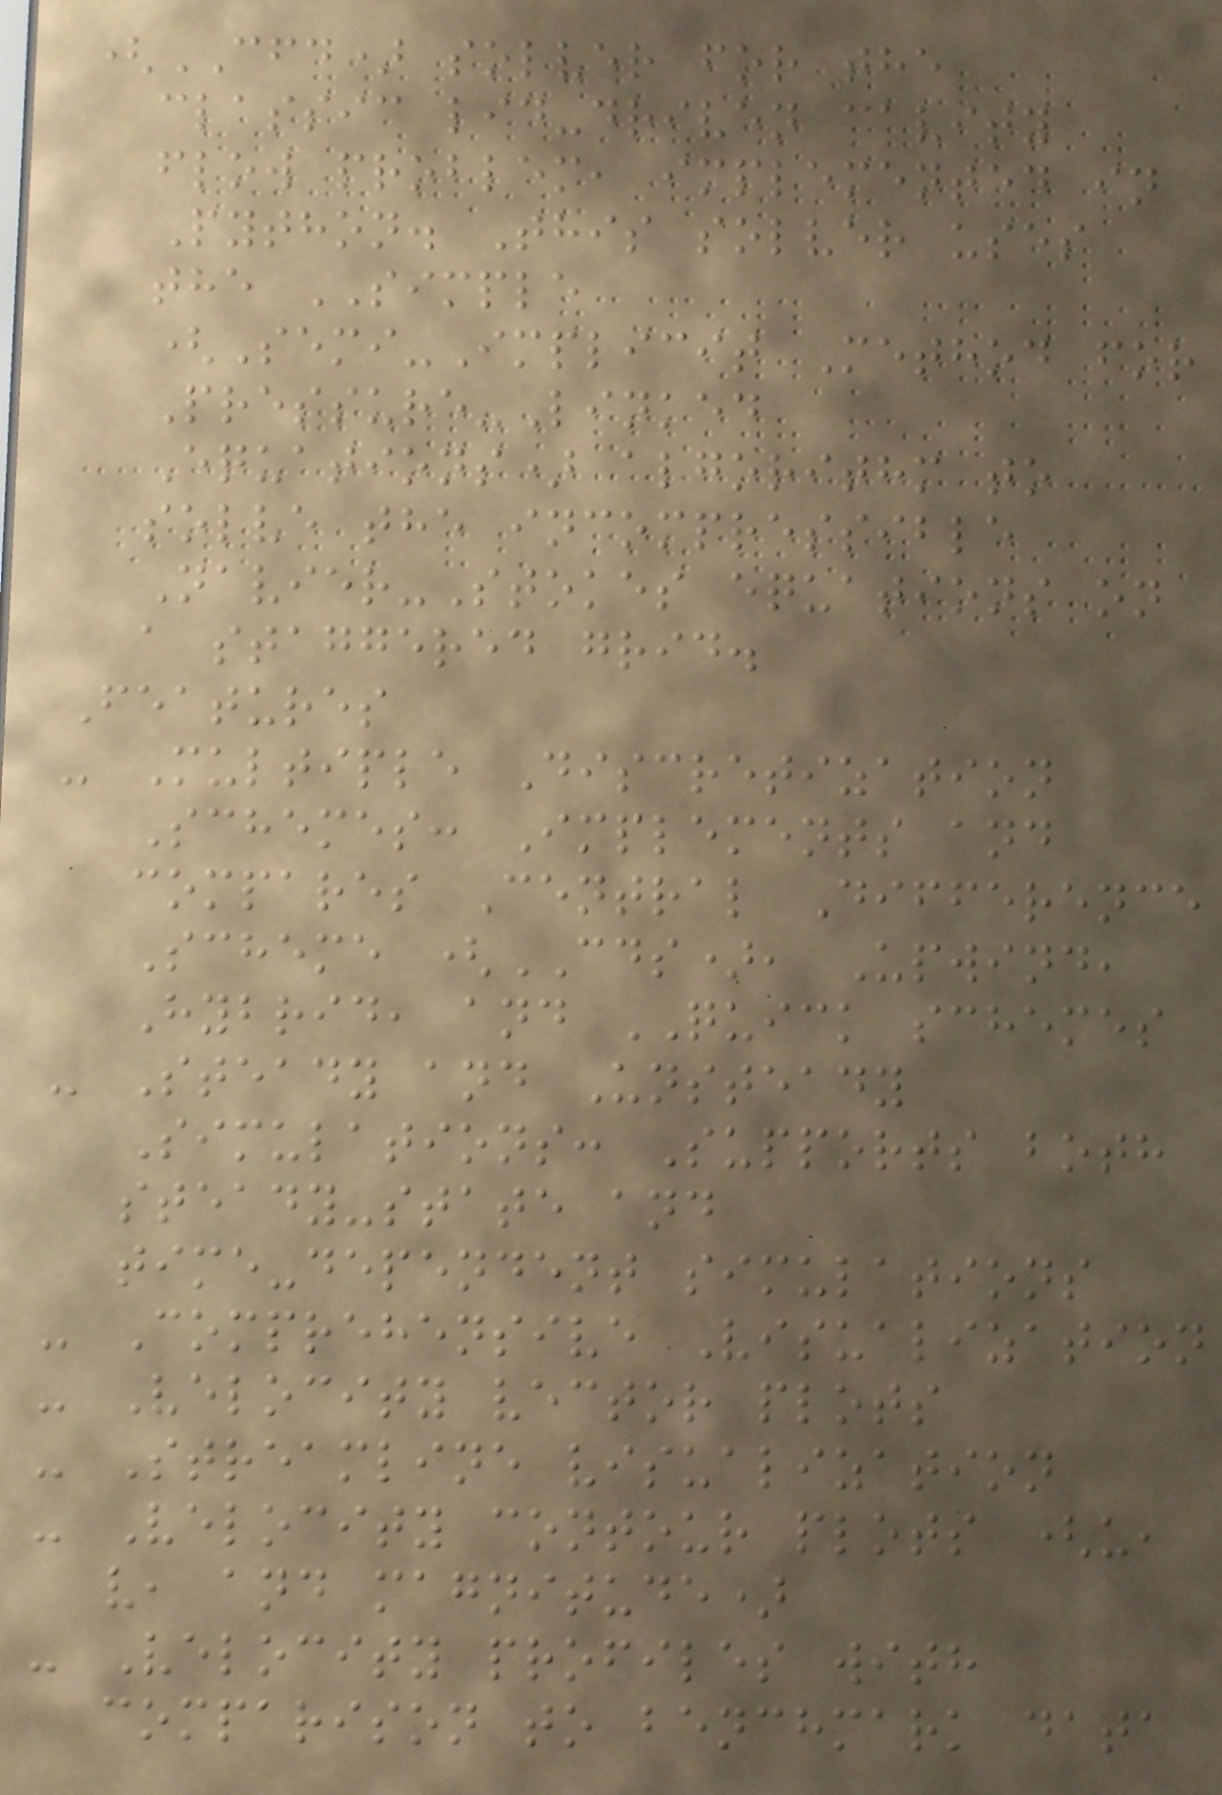(CFD) solver for the
classic lid-driven cavity
flow problem, implemented in
Python. This solver uses
the SIMPLE
(Semi-Implicit Method for
Pressure-Linked
Equations) algorithm to
solve the incompressible
Navier-Stokes equations on
a staggered grid.
Features
- Multiple Discretization
Schemes: Implements and
compares Central Difference
Scheme (CDS), Upwind,
Hybrid, and QUICK schemes
- Steady and Unsteady
Simulations: Supports both
steady-state and
time-dependent simulations
- Comprehensive Visualization
- Velocity vector plots
- Streamline visualization
- Velocity contour plots (u,
v, and magnitude)
- Velocity profiles with
comparison to benchmark data
